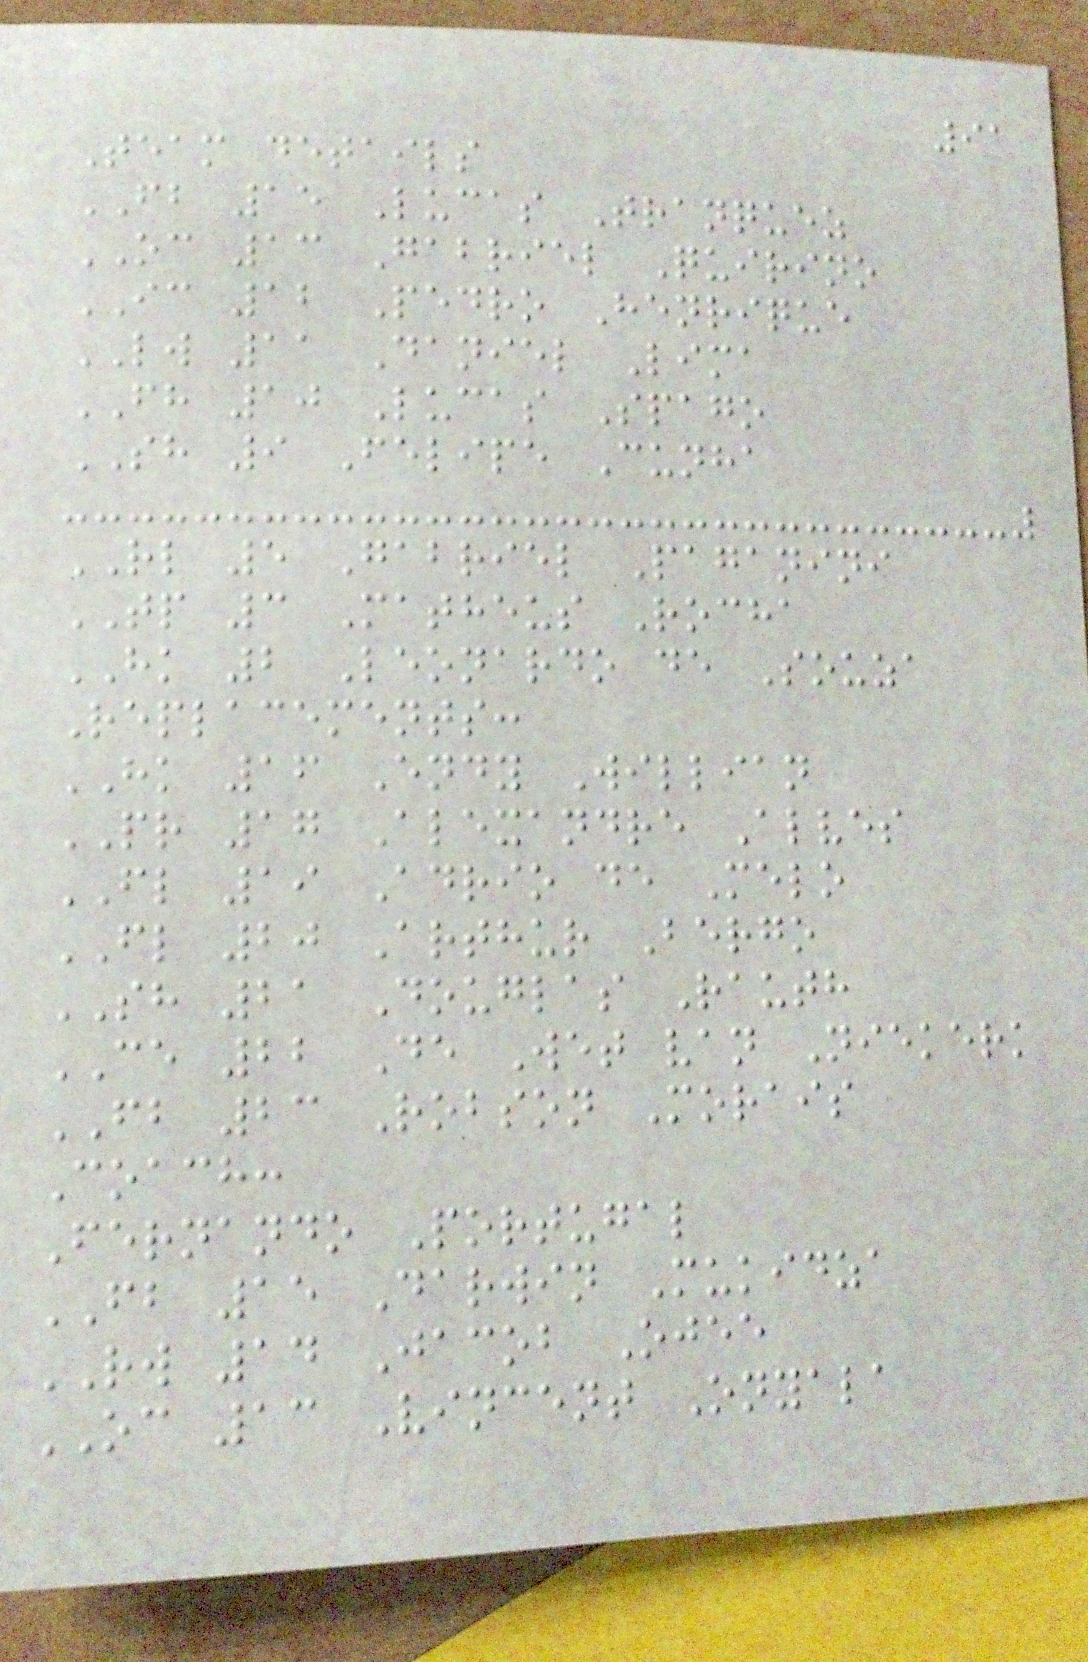91
Team details
FB 15 Lucas Tranquez
OC 13 Gabriel Quirino
IC 12 Pedro Henrique
LW 11 Daniel Lima
FH 10 Lucas Spago
SH 9 Felipe Cunha
RL 5 Gabriel Paganini
TP 3 Matheus Rocha
HK 2 Leonardo de Souza
Replacements:
HK 16 Endy Willian
PR 17 Alexandre Alves
FL 19 Adrio de Melo
FL 20 Arthur Bergo
SH 21 Douglas Rauth
CE 22 De Wet van Niekerk
FB 23 Robson Morais
Coach:
Fernando Portugal
FB 15 Darwin Mukidza
RW 14 Jacob Ojee
OC 13 Vincent Onyala
